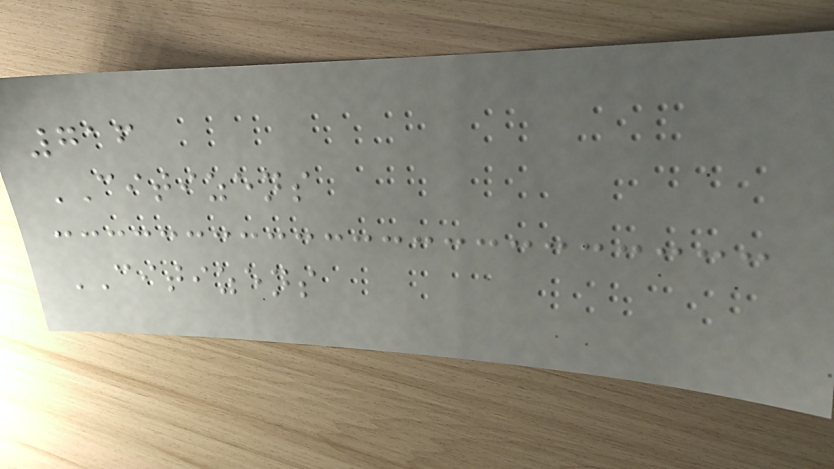716
CITIZENS
CITIZENS
